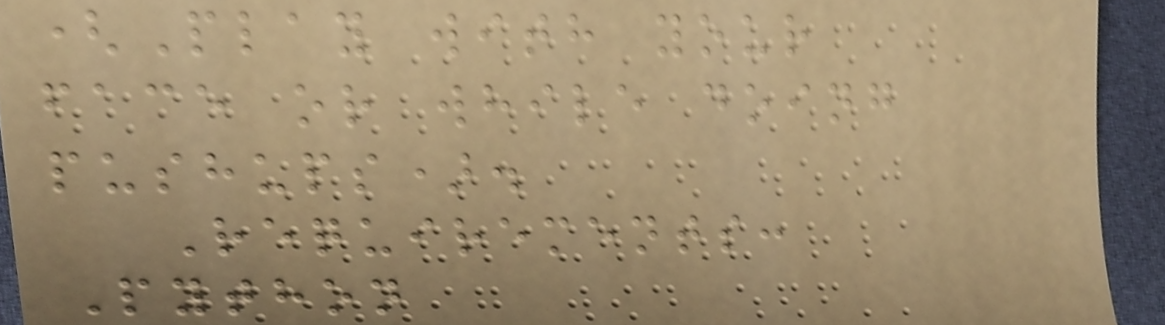(Play with your
face or while doing
pushups).
Requirements:
Python
